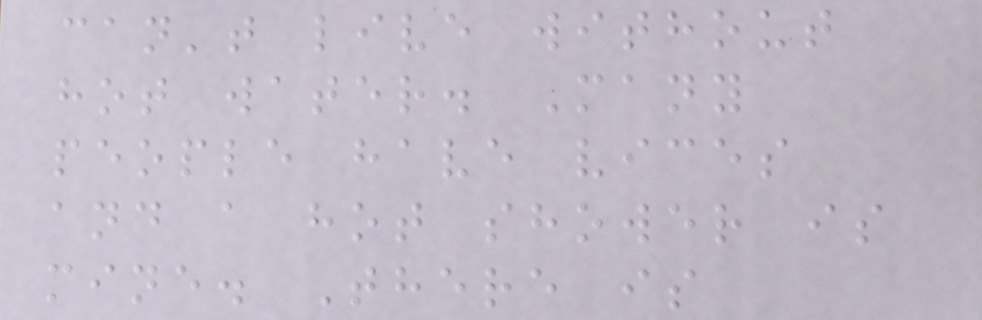can't live without
hot water. Many
people have vices
and a hot shower is
mine. There is
